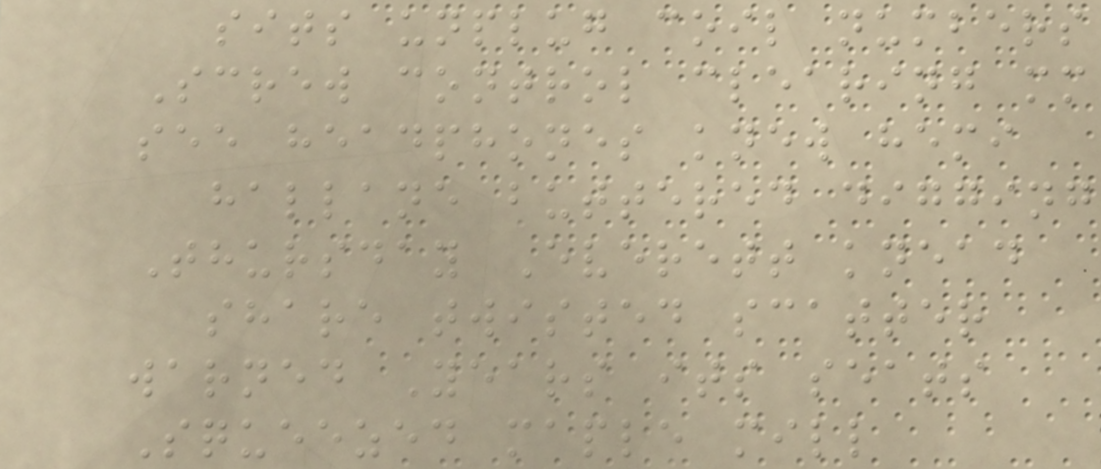sits unplug coil numbers
Screw control clearing mm
see headphones knew hemi
hallane buttered digging
Thursday Everett knead
share twisted scatter
warned Years its seats
Squeezed maple mill
